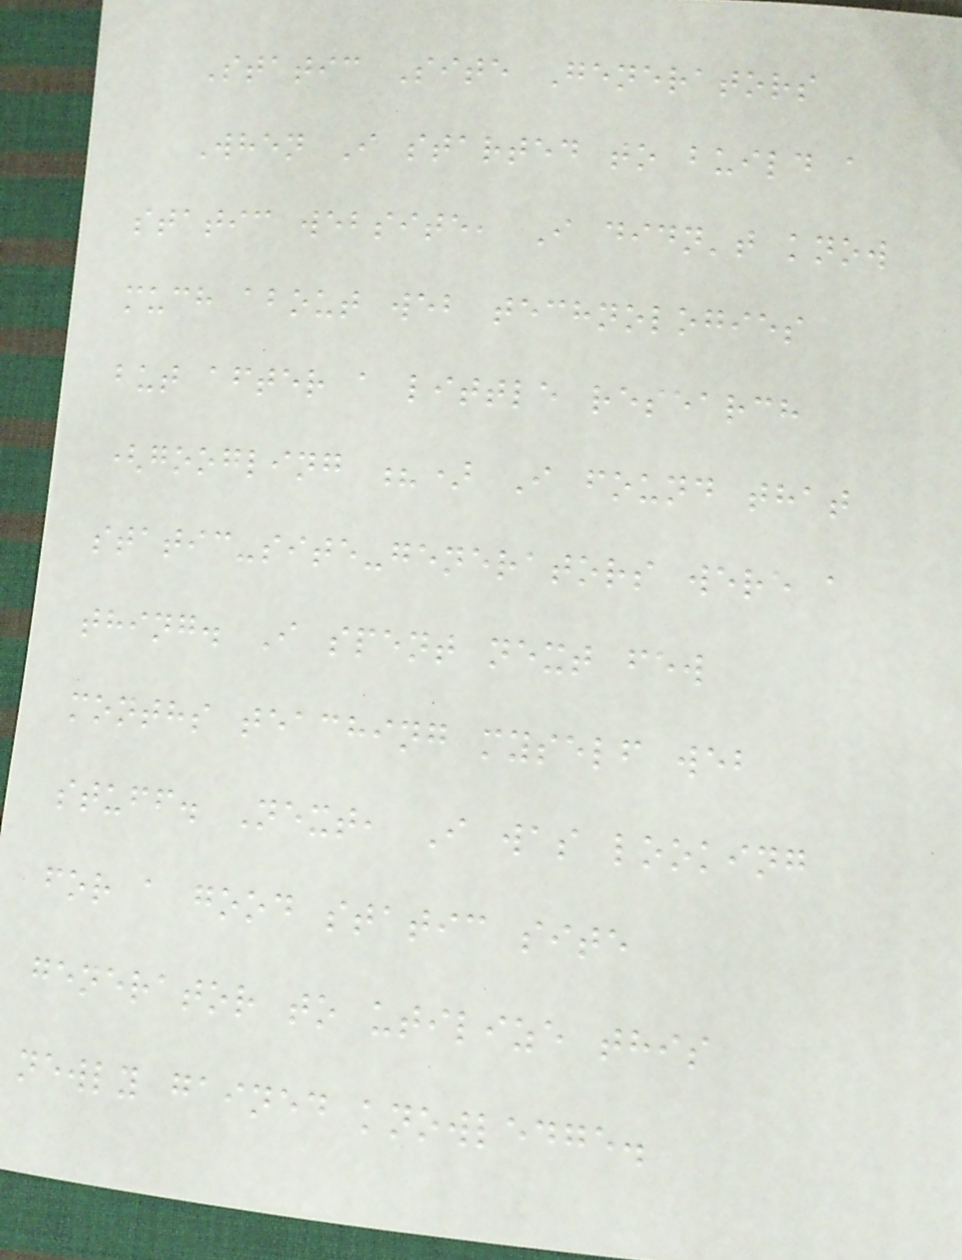Static Site Generators
When I started to build a
static website, I didn't know
much about web technologies
but after a little research
(googling ?) I found that
static-site-generators were a
thing. I spent next few
months teaching myself web
stuff. Next, I was looking
for a good static site
generator to utilize this
newly gained knowledge.
